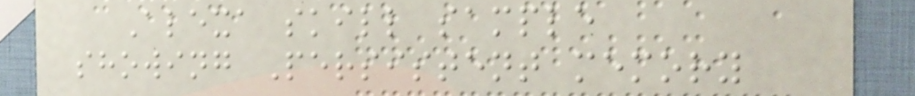Alexa skill sample
showing Persistent memory
